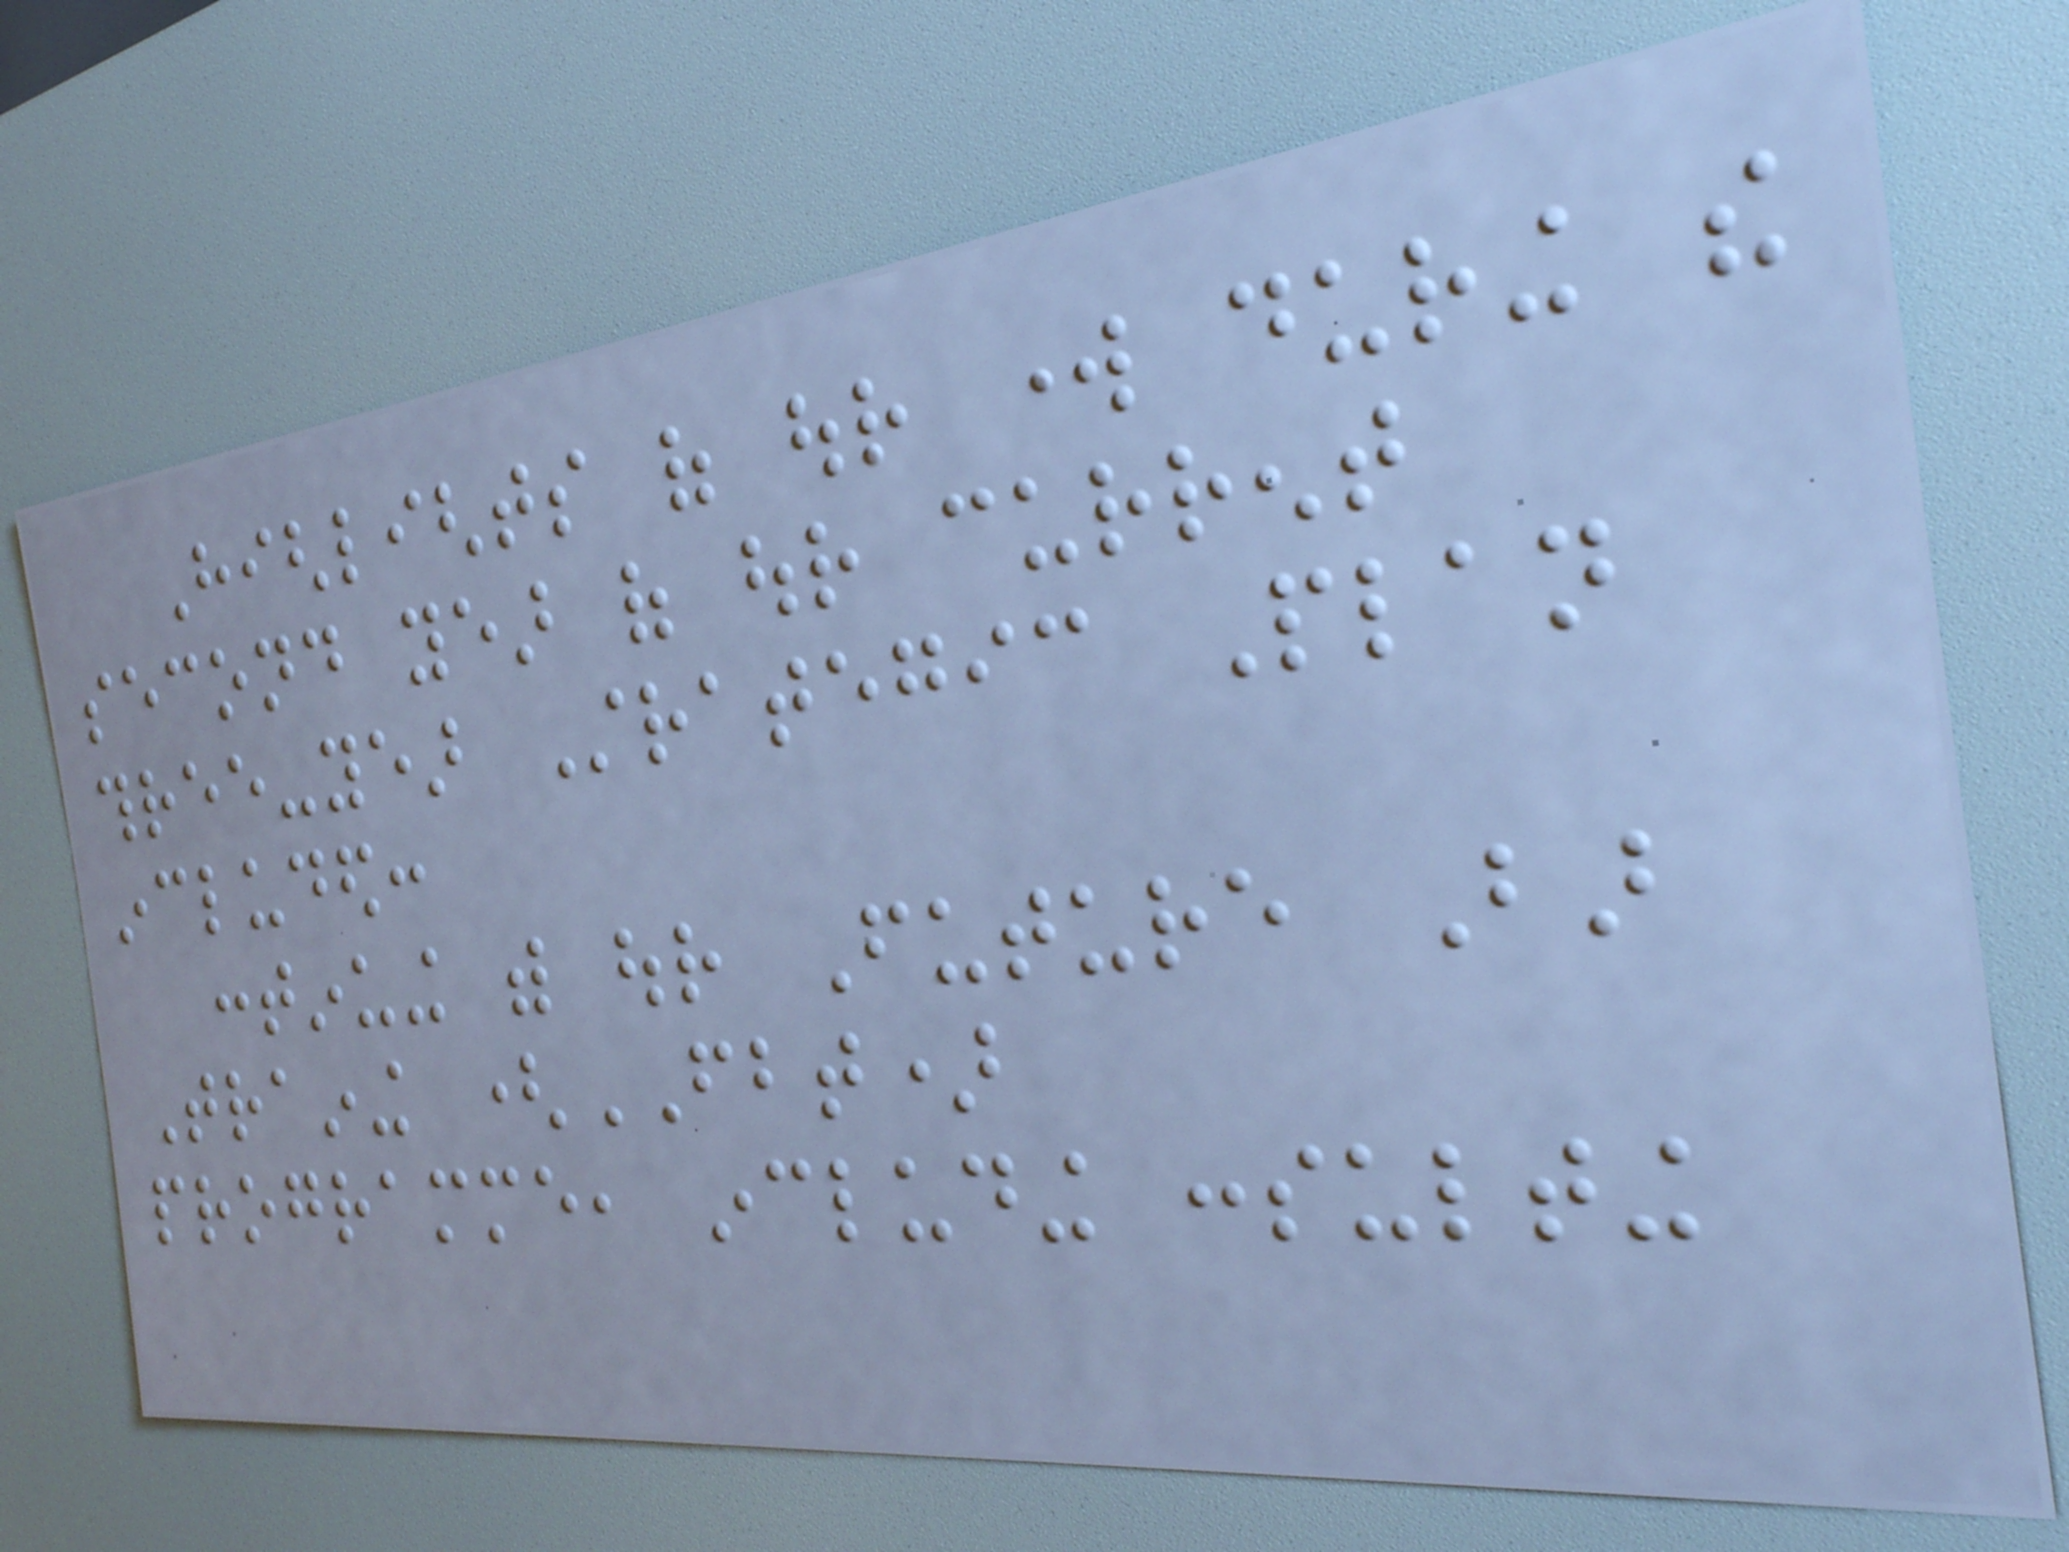Highlights of our work during the
second year of our current
three-year Strategic Plan
included:
continuing with our Future Bar
Training (FBT)
programme, including consulting
